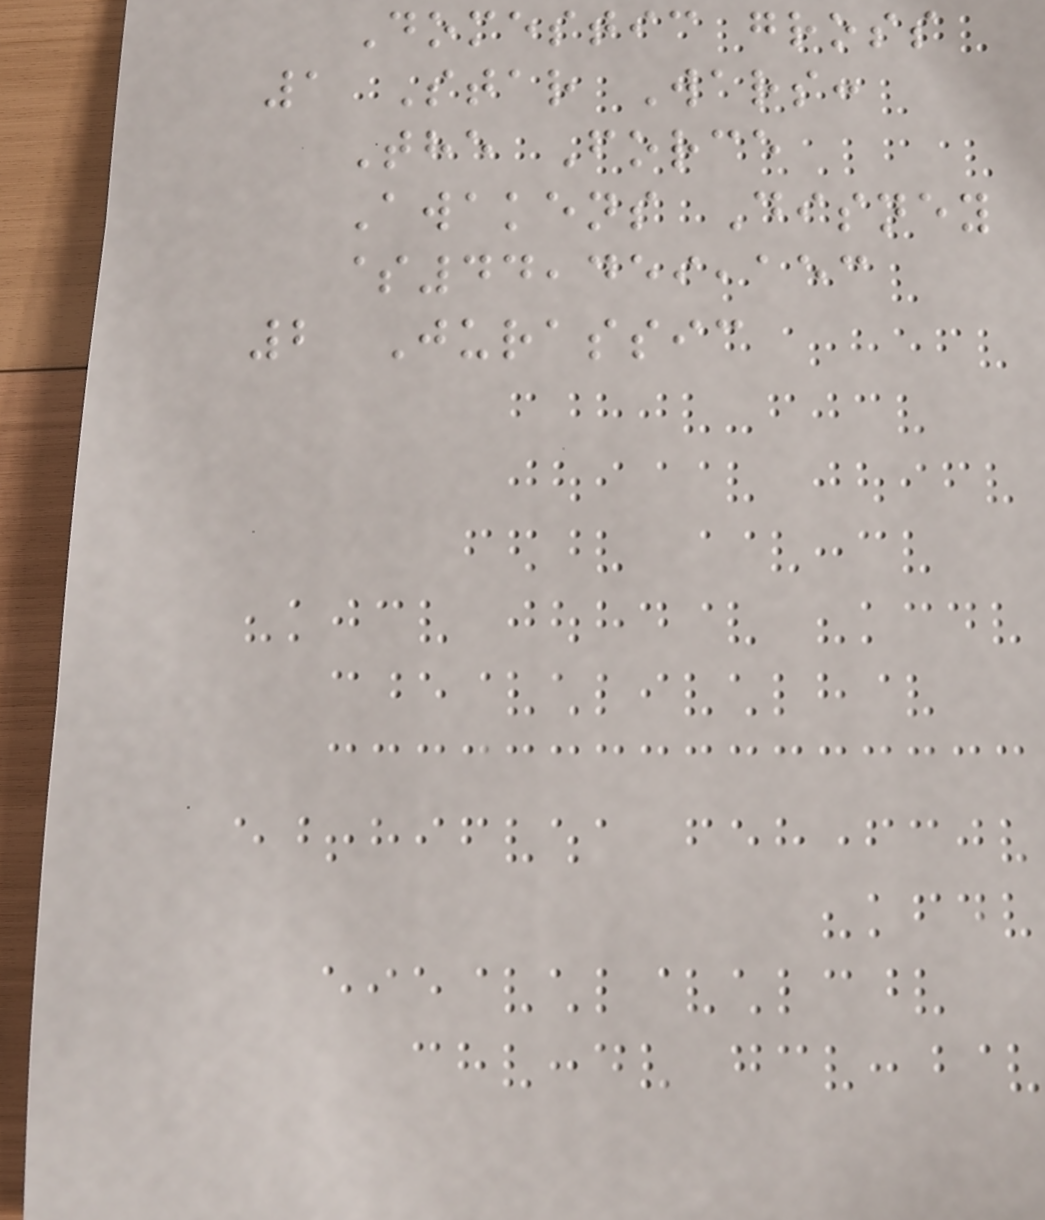Domestic gross
1 Star Wars:
The Force
Awakens Disney
$44,459,153
2 Jurassic
